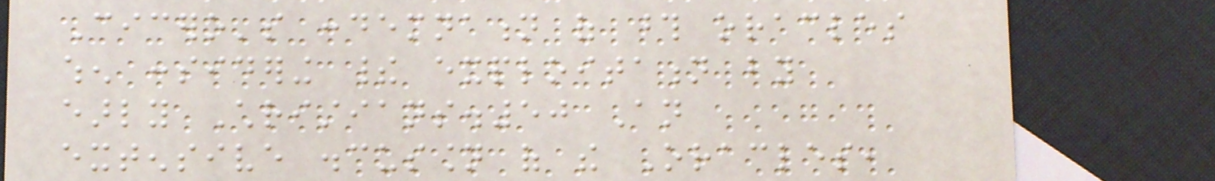Cicero's condemnation of those oracles
when considering their exploitation by
early Christians.50 An
extensive discussion of the Oracles,
